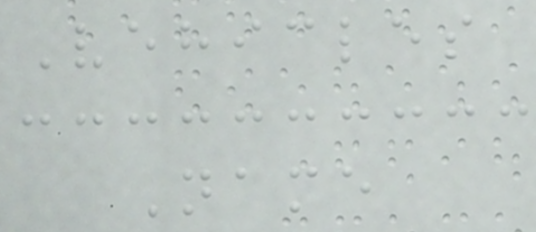Vehicles
Name
